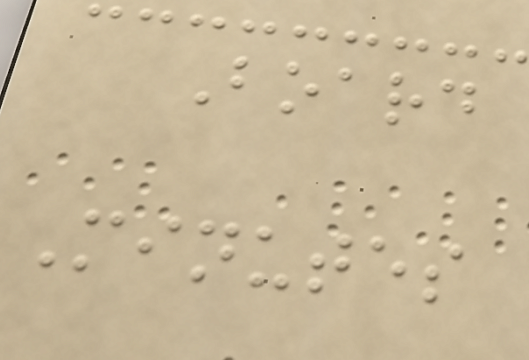Board
Minutes
